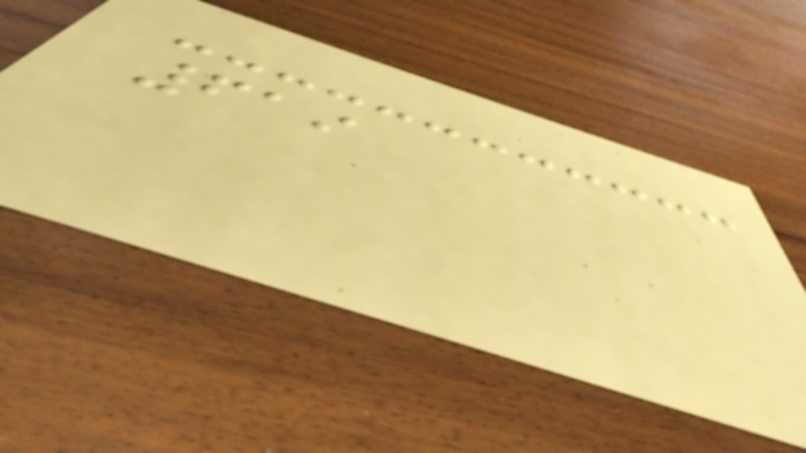619
